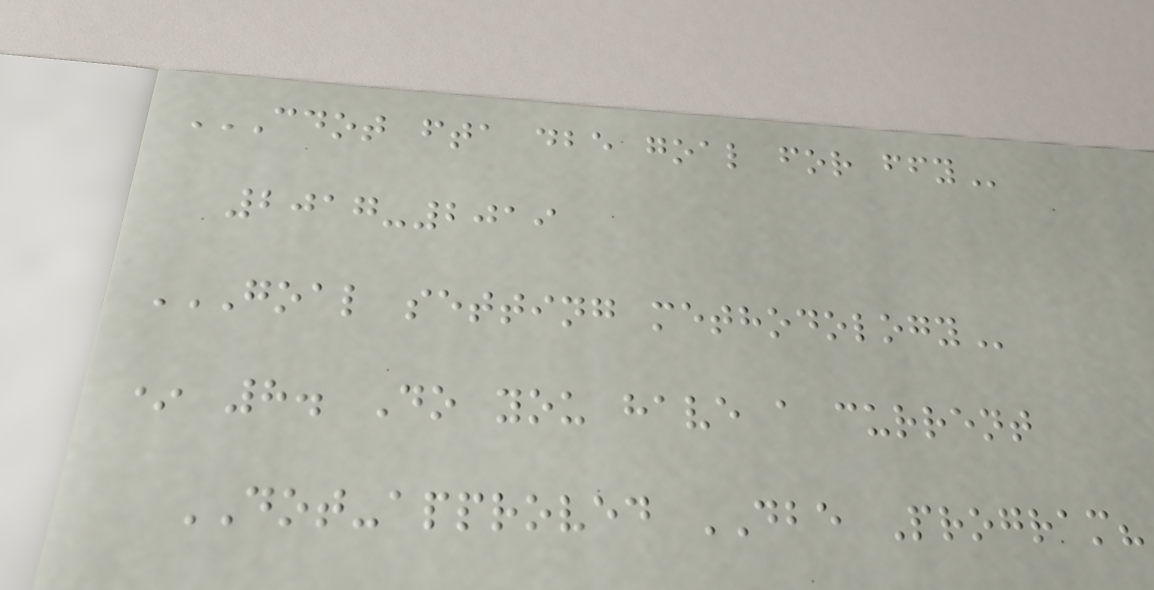CDOT FTA DBE GOAL FOR FFY
2017-2019
GOAL SETTING METHODOLOGY
* 8. Do you have a current
DOT-approved DBE Program?
